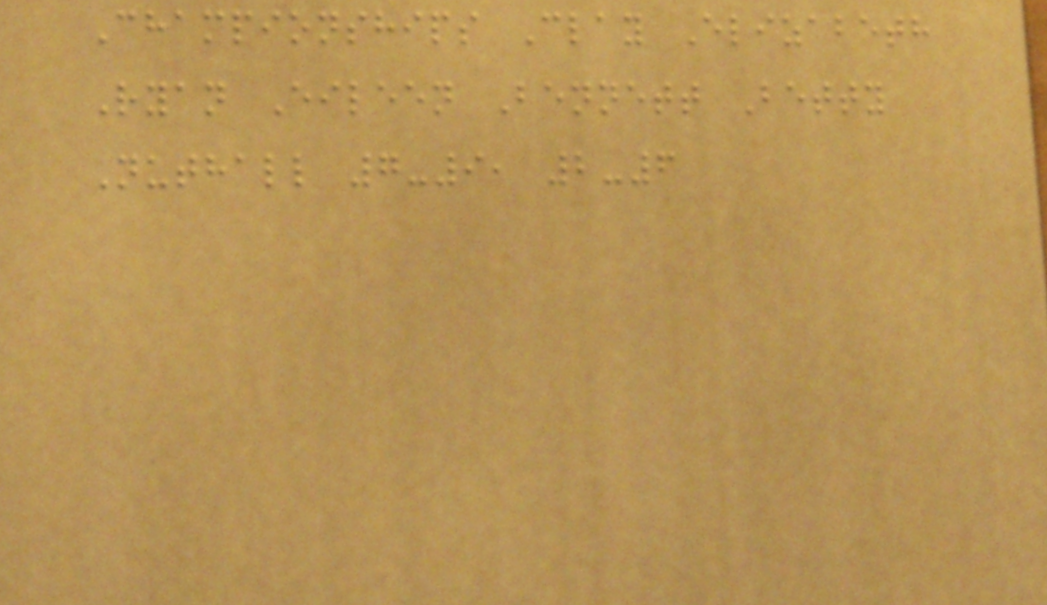Championships Clay Elizabeth
Ryan Eileen Bennett Betty
Nuthall 7-9, 2-6
